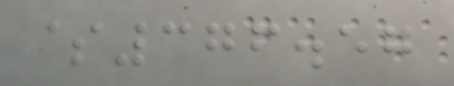$376.57
